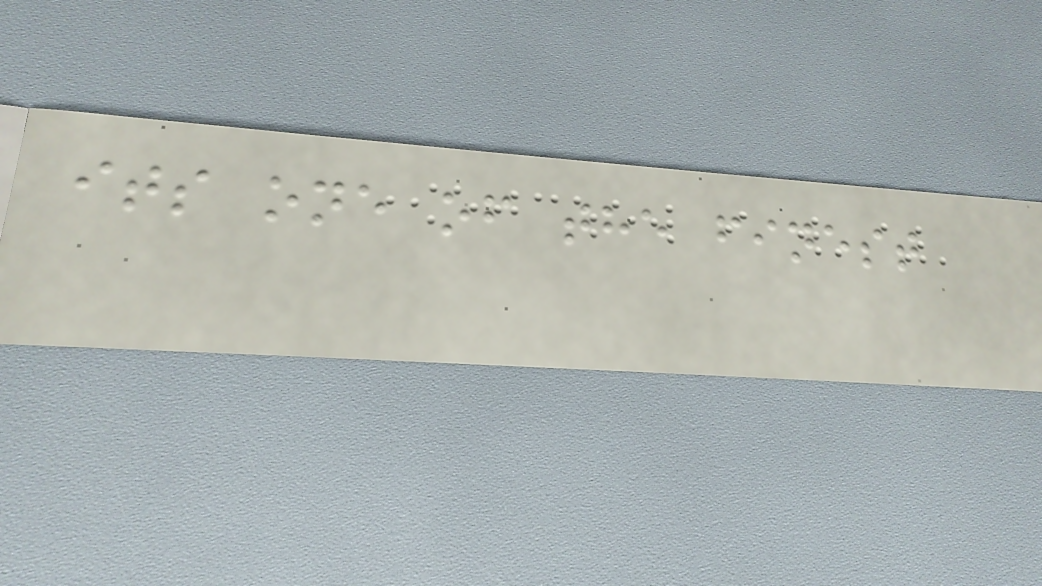its one of the finest
